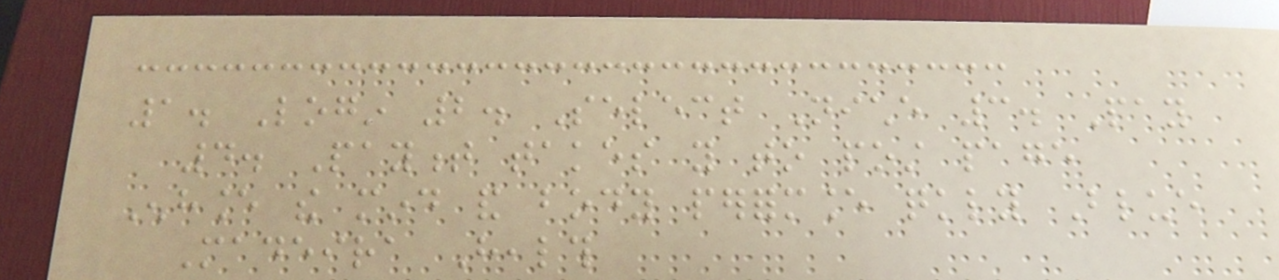1. Login 2. Select Niche 3. Pay
4. Payment takes you to post page
Enhance the mind and body performance quickly Blue
Madeira Health
